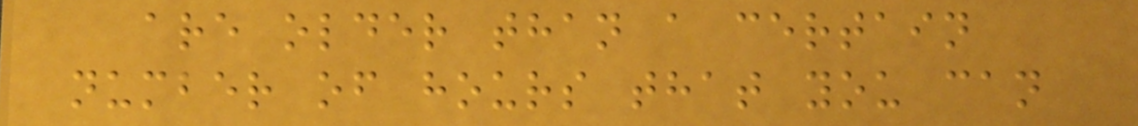are older than a certain
number of hours that you can
